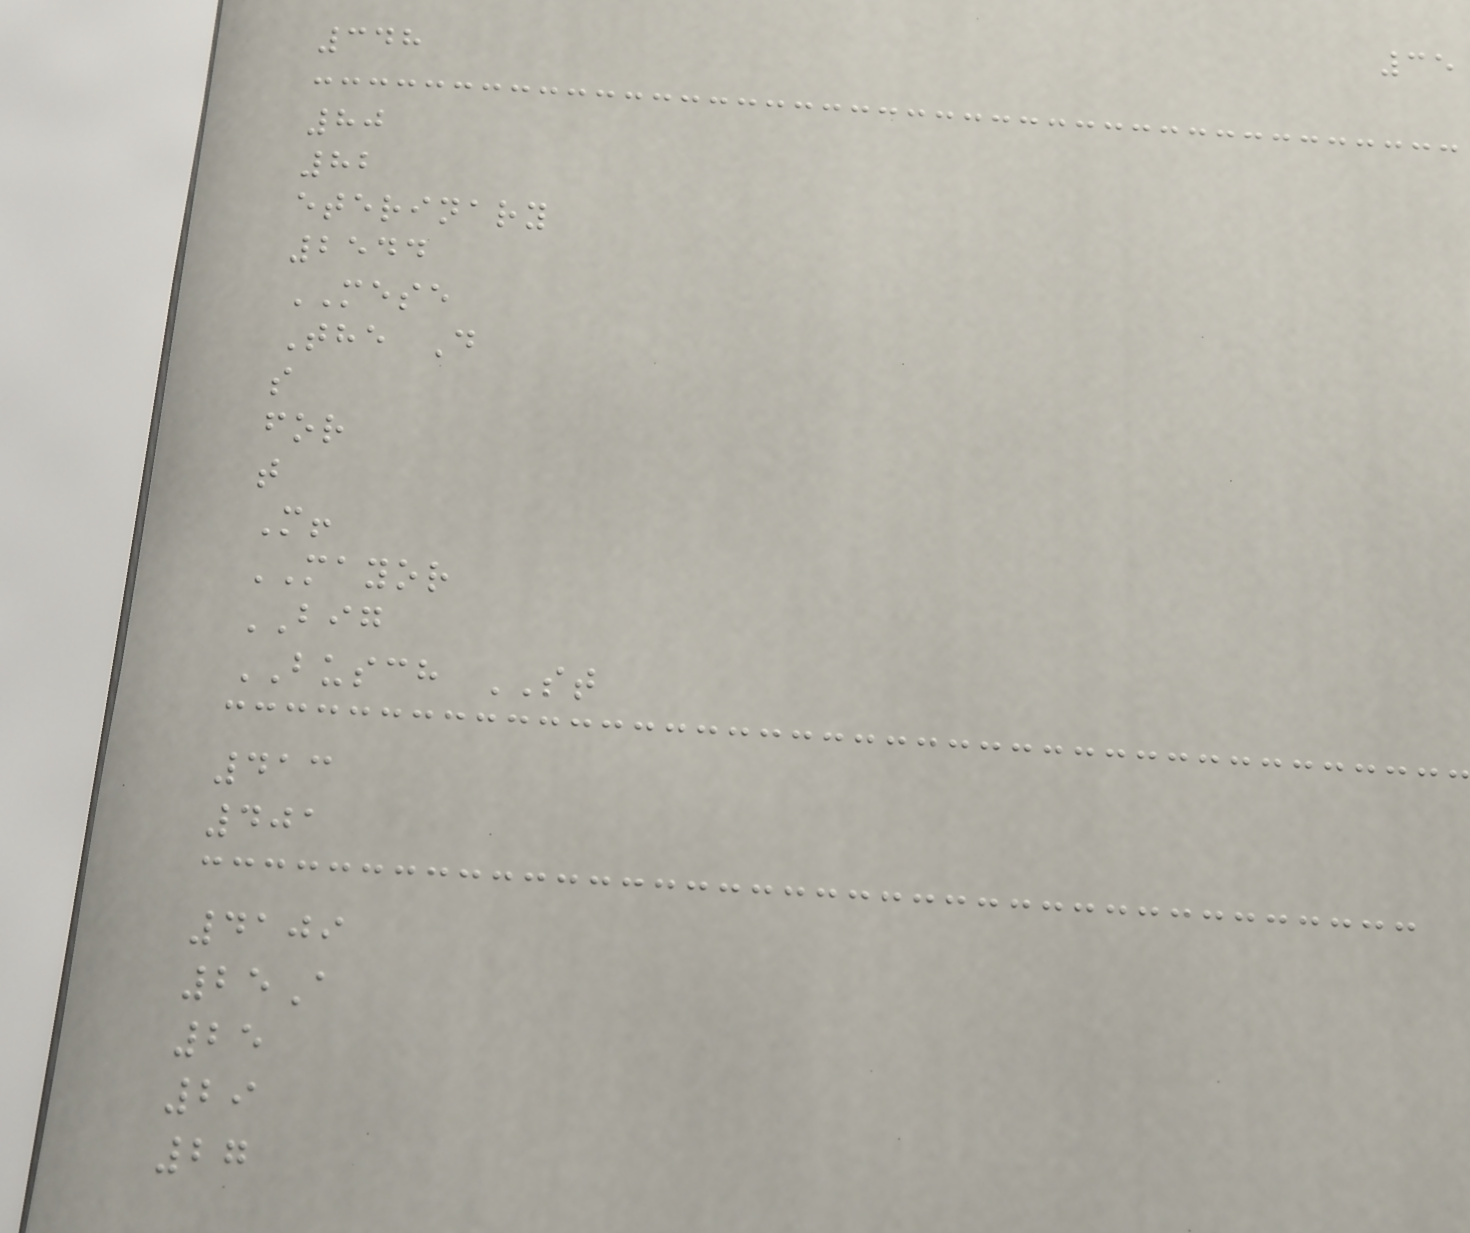35
348
80
82
eterinary
2544
MESE
The D
s
for
t
M!
MAYOR
BIG
BUSCH ST
413
401
4109
25A
25
29
27
